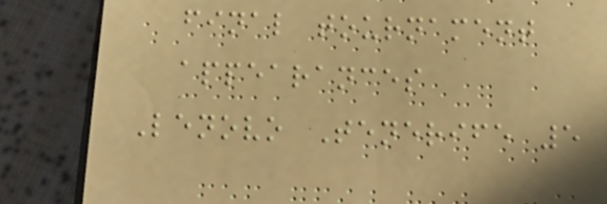final tournament
appearances
Lenovo Tenerife 5
